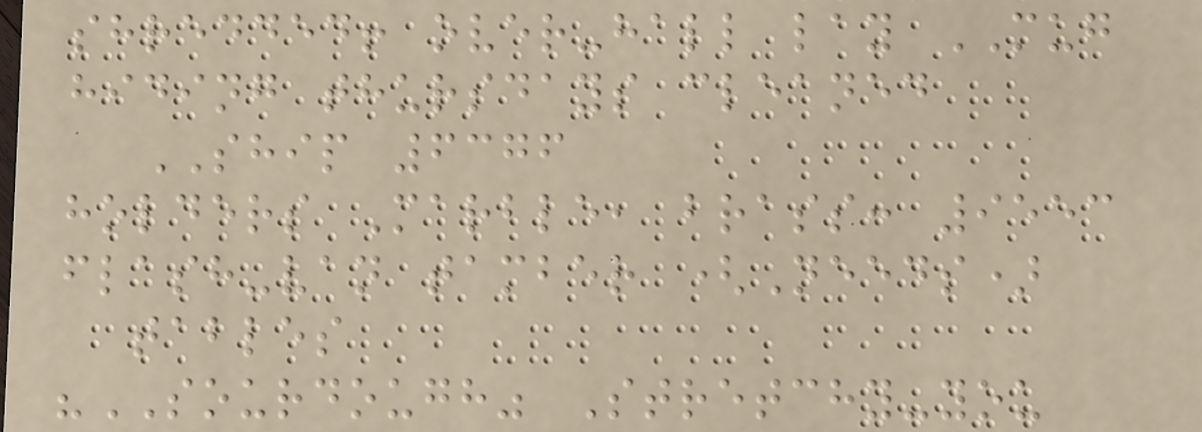shredded! over-hall lay MUG
hiding thursdays cleaned
SHIP 6376
holders Marble, brass: 9553
flash-van tamber (Needs)
tables
"SOURDOUGH" Stretchy-you
